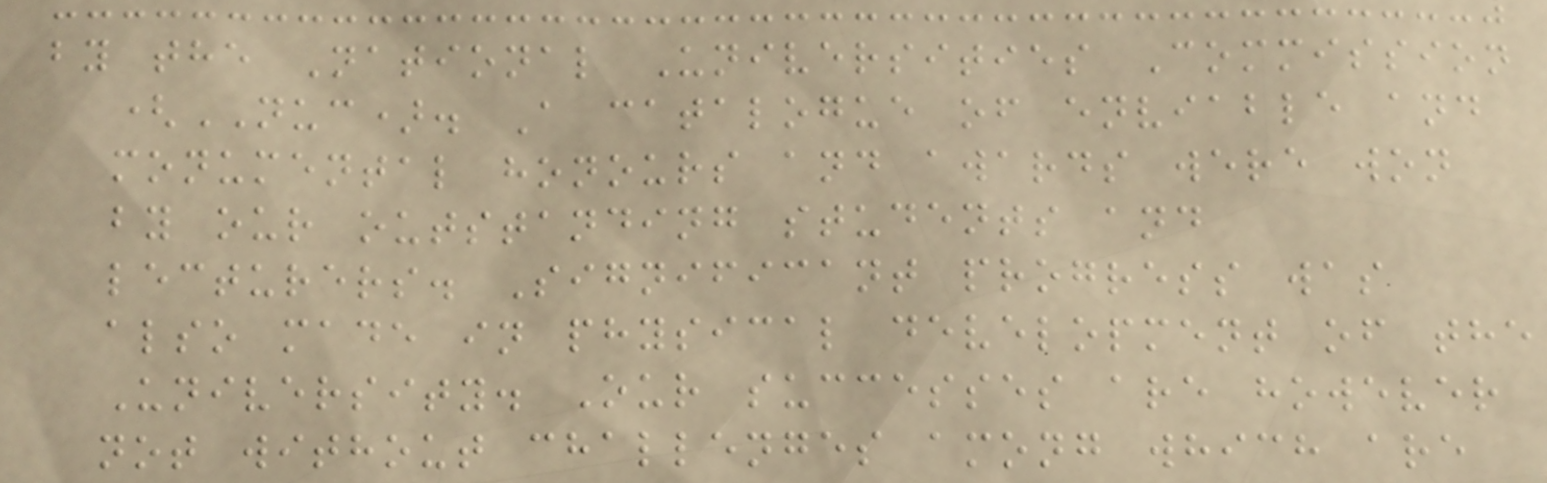by the National Universities Commission
(NUC). A catalogue of enviable and
monumental honours and awards were won
by our outstanding students and
lecturers. Significant progress was
also made in physical development of the
University. Our successes are however
not without challenges among which are
